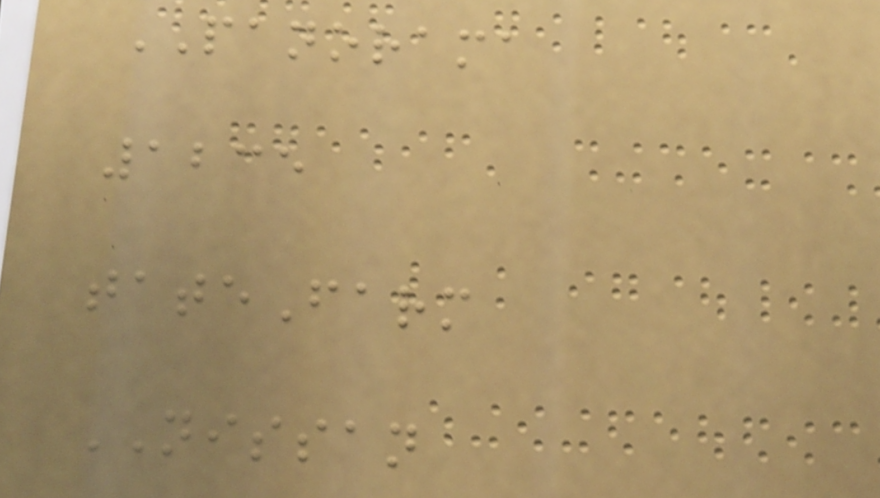PANORAMA
1235
tateFarm
NISSAN
